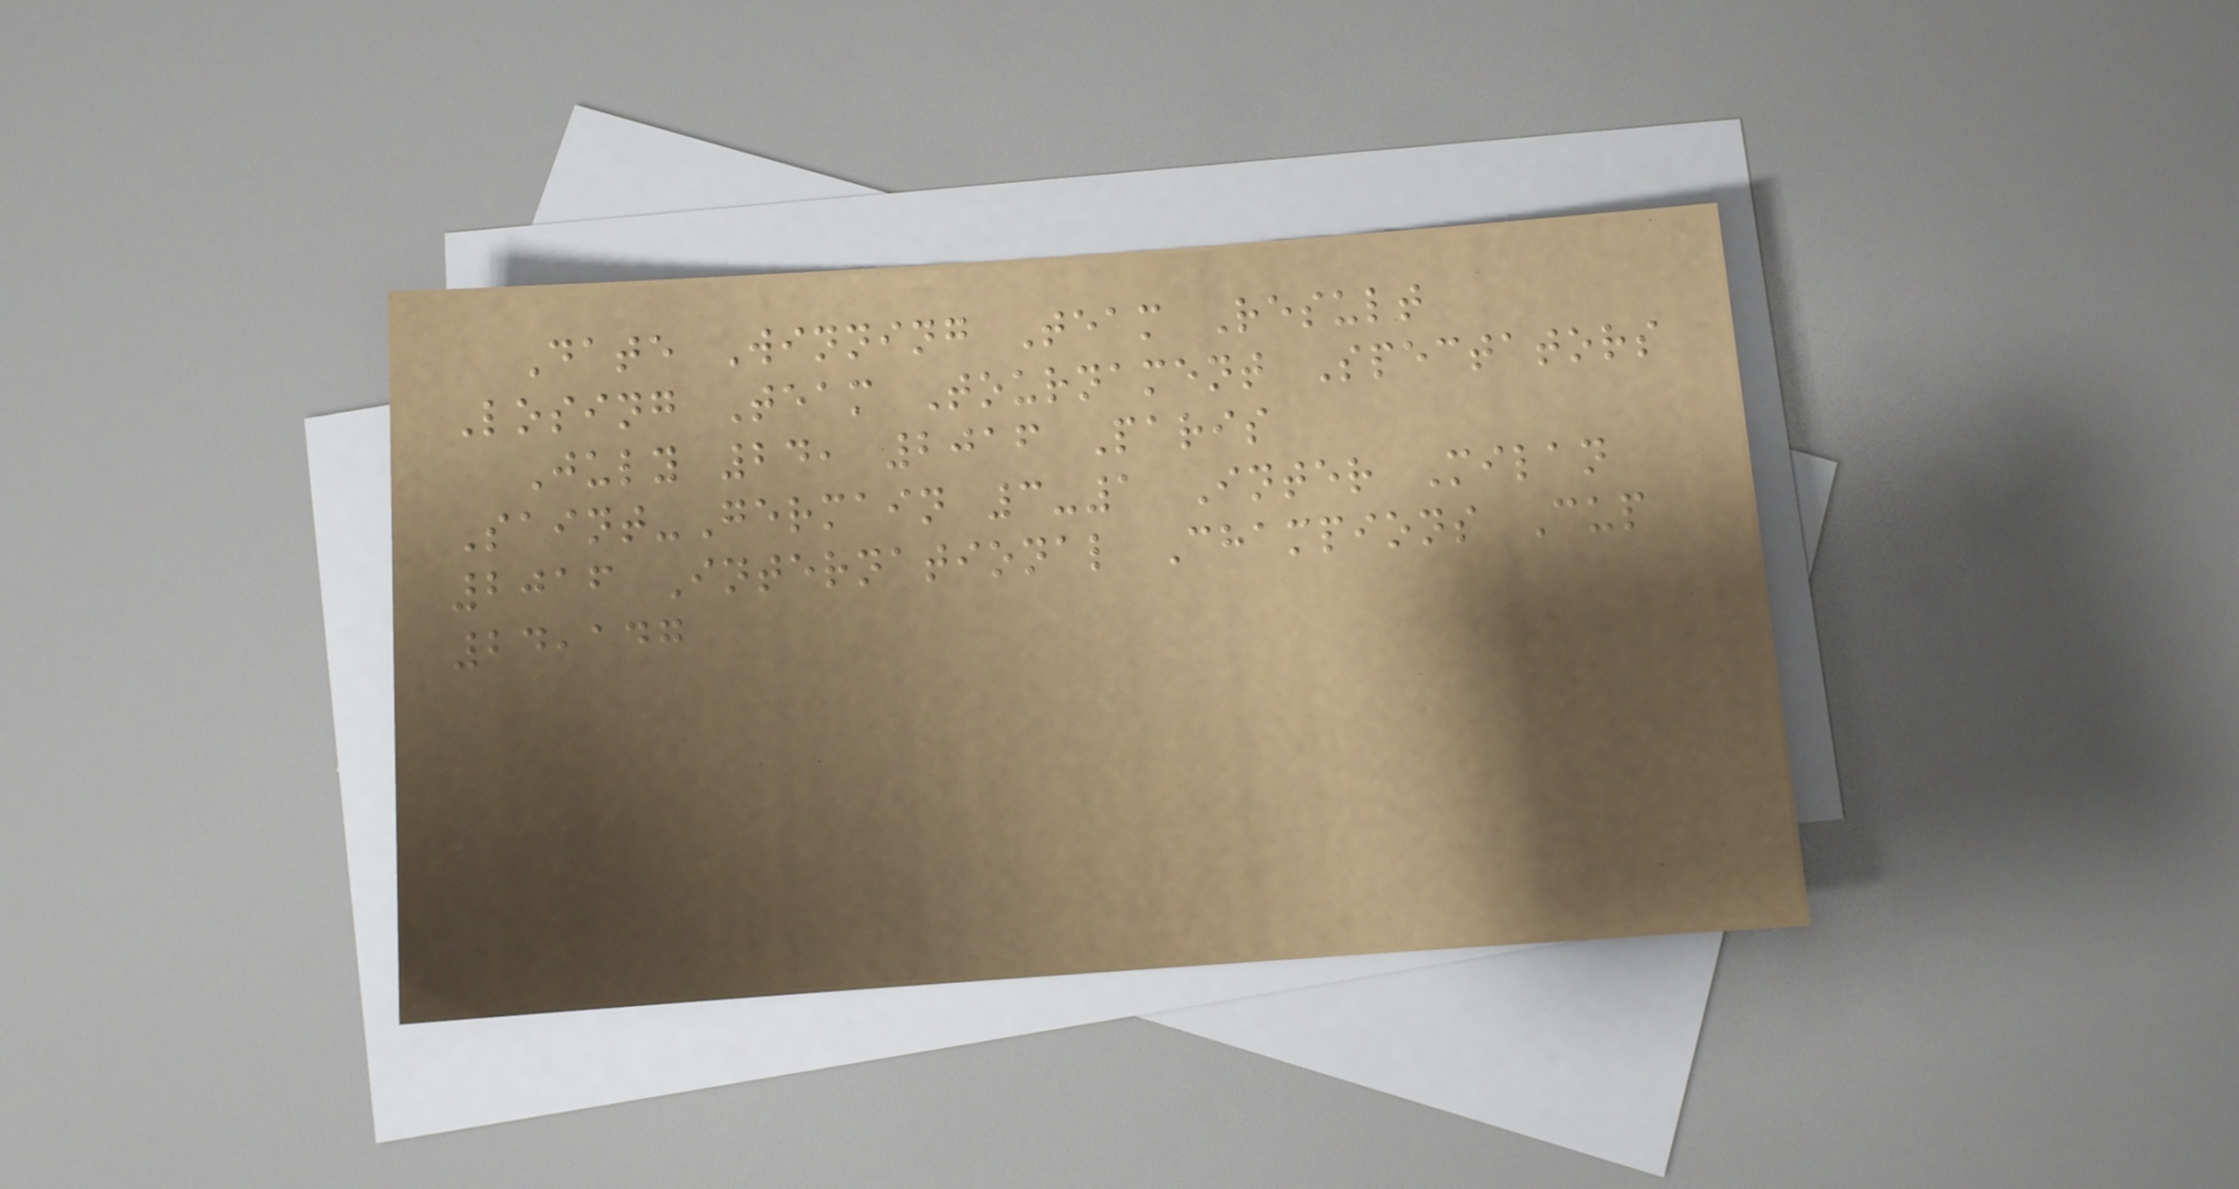Date Winning Team Result
Losing Team Tournament Spectators
July 24, 2016 Paris
Saint-Germain 3-1 Inter Milan
2016 International Champions Cup
24,147
